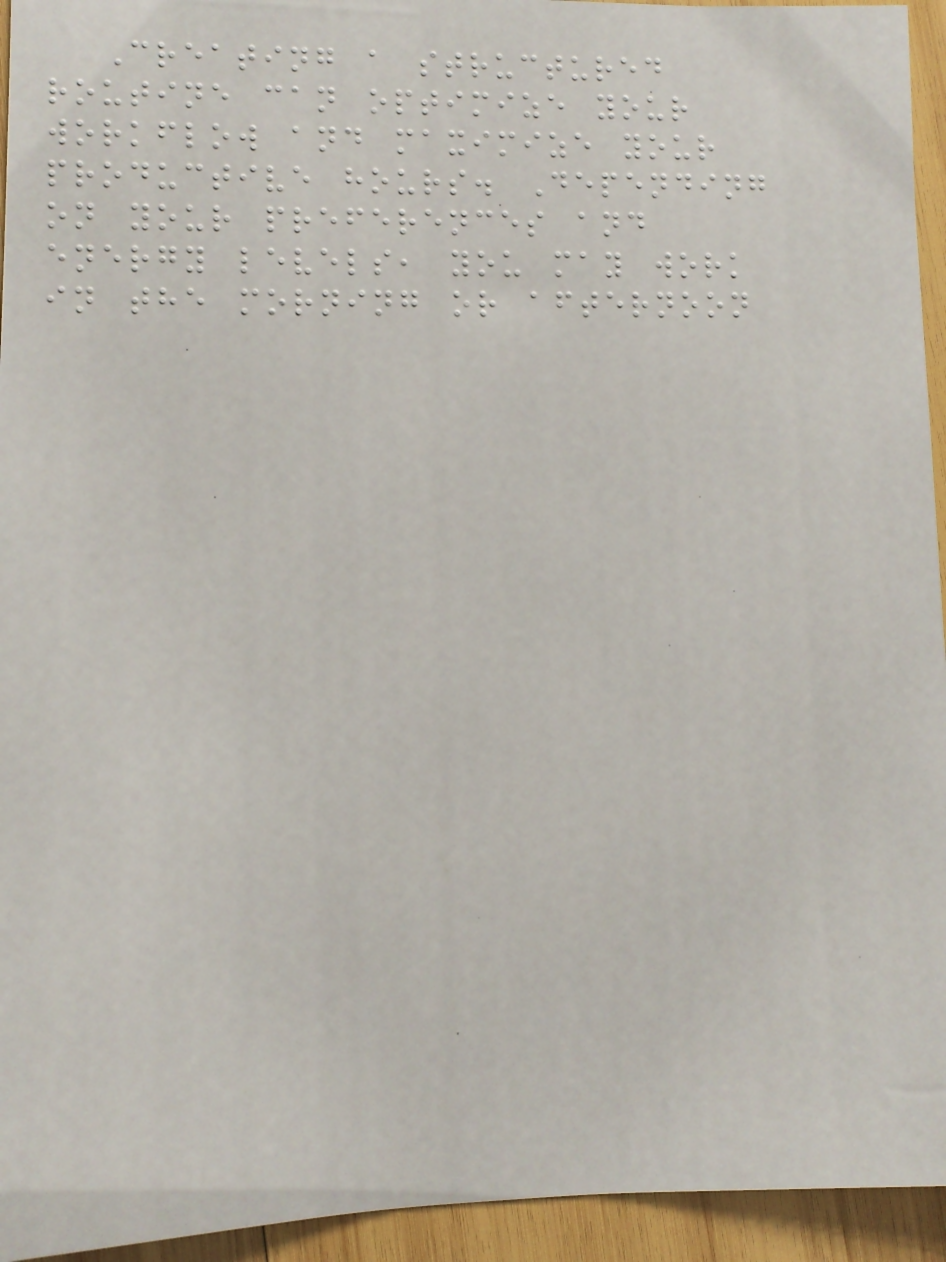Creating a structured
routine can optimize your
workflow and maximize your
productive hours. Depending
on your preferences and
energy levels, you may work
in the morning or afternoon
